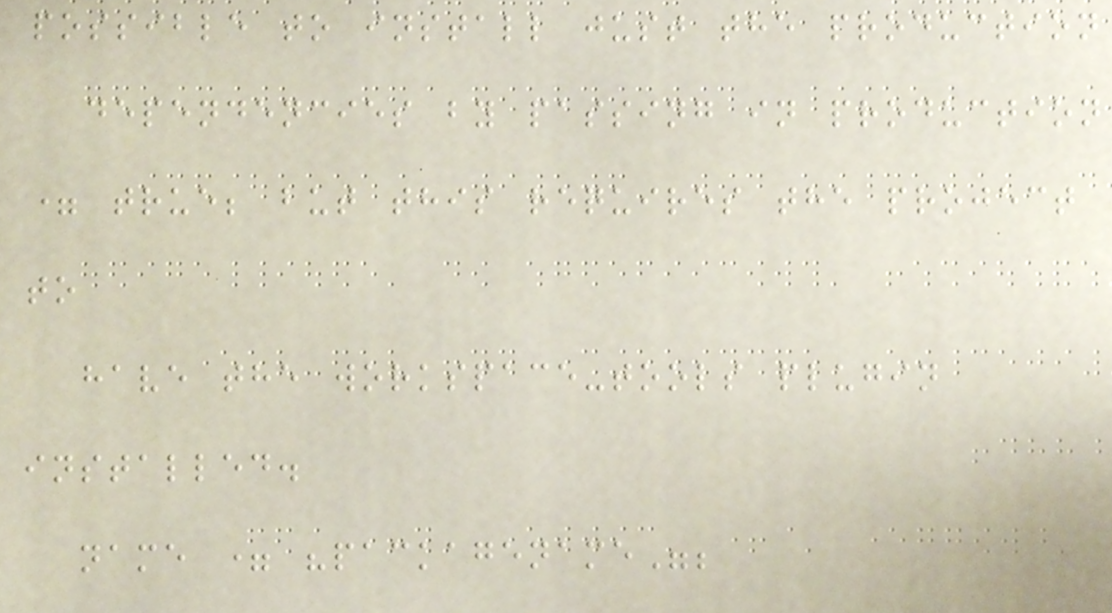possible to install just the production
dependencies by passing in production
= true; but this requires the project
to
have the workspace-tools plugin
installed.
name = "packagename";
